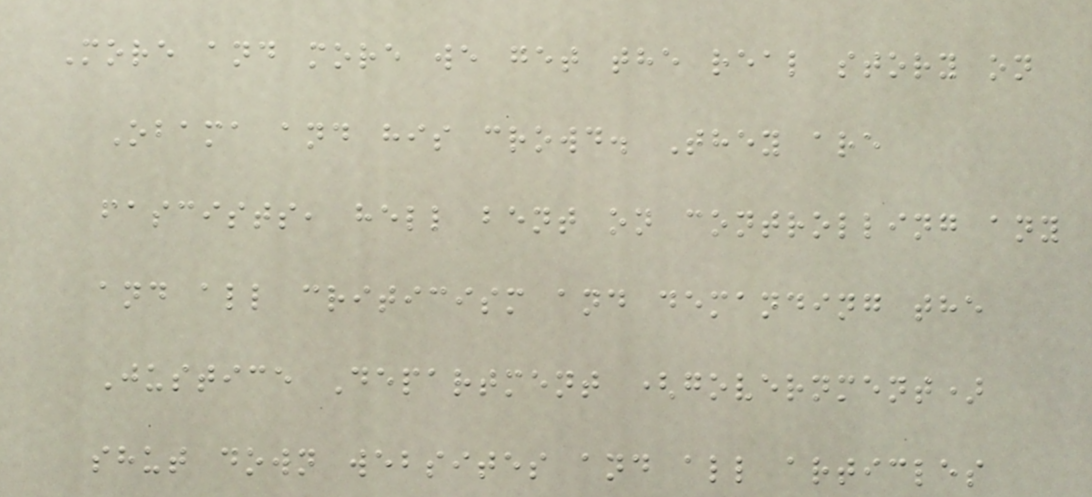More and more we get the real story on
Obama and his crowd. They are
fascists, hell bent on controlling any
and all criticism and demanding the
Justice Department (government)
shut down websites and all articles
